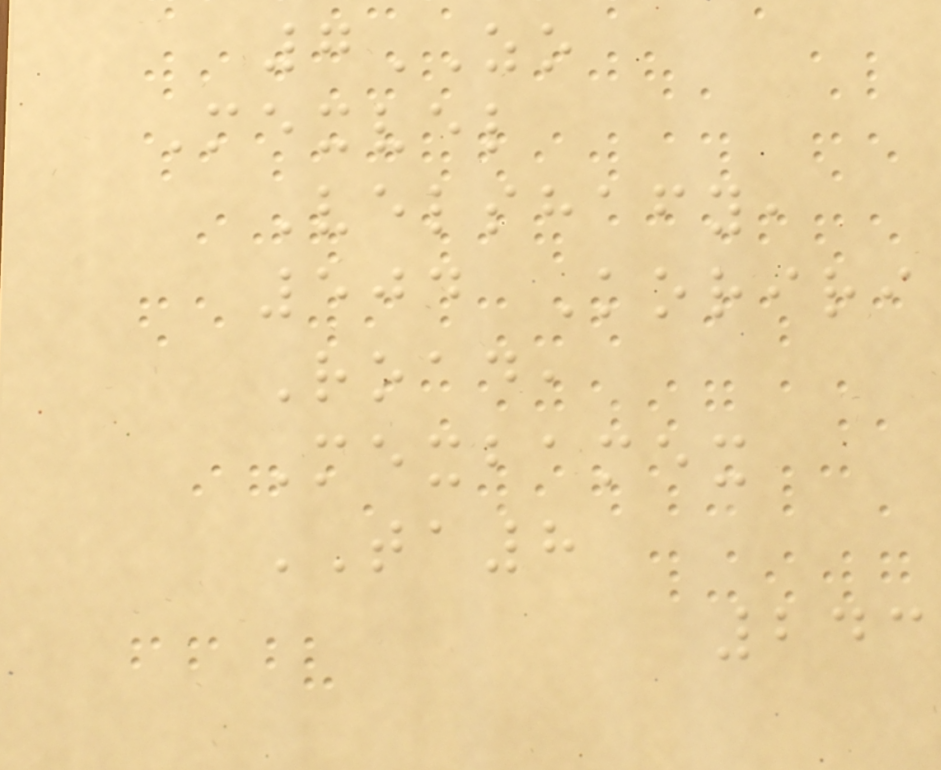7ZO
Mexvel
Velshafy,
504 Koriri
Road,
Mexbamex
TA8
243
